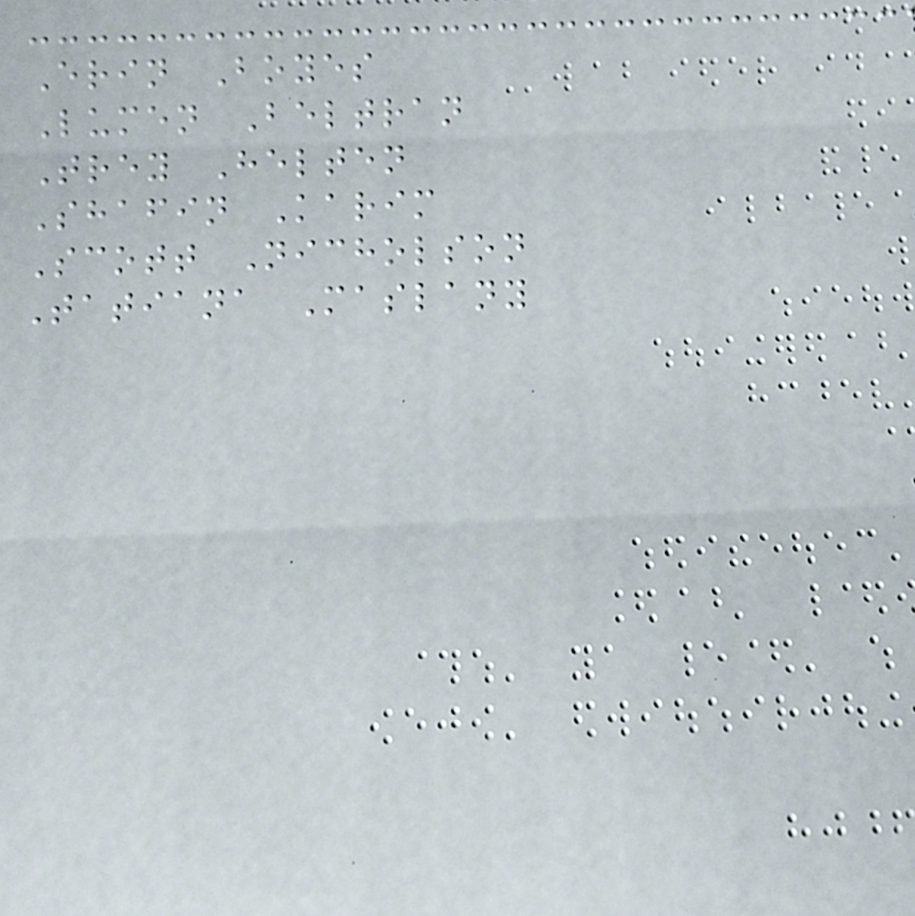Erin Boyes
Lumen Beltran
Trey Helten
Shafin Karim
Scott Nicholson
Tatiana Maslany
